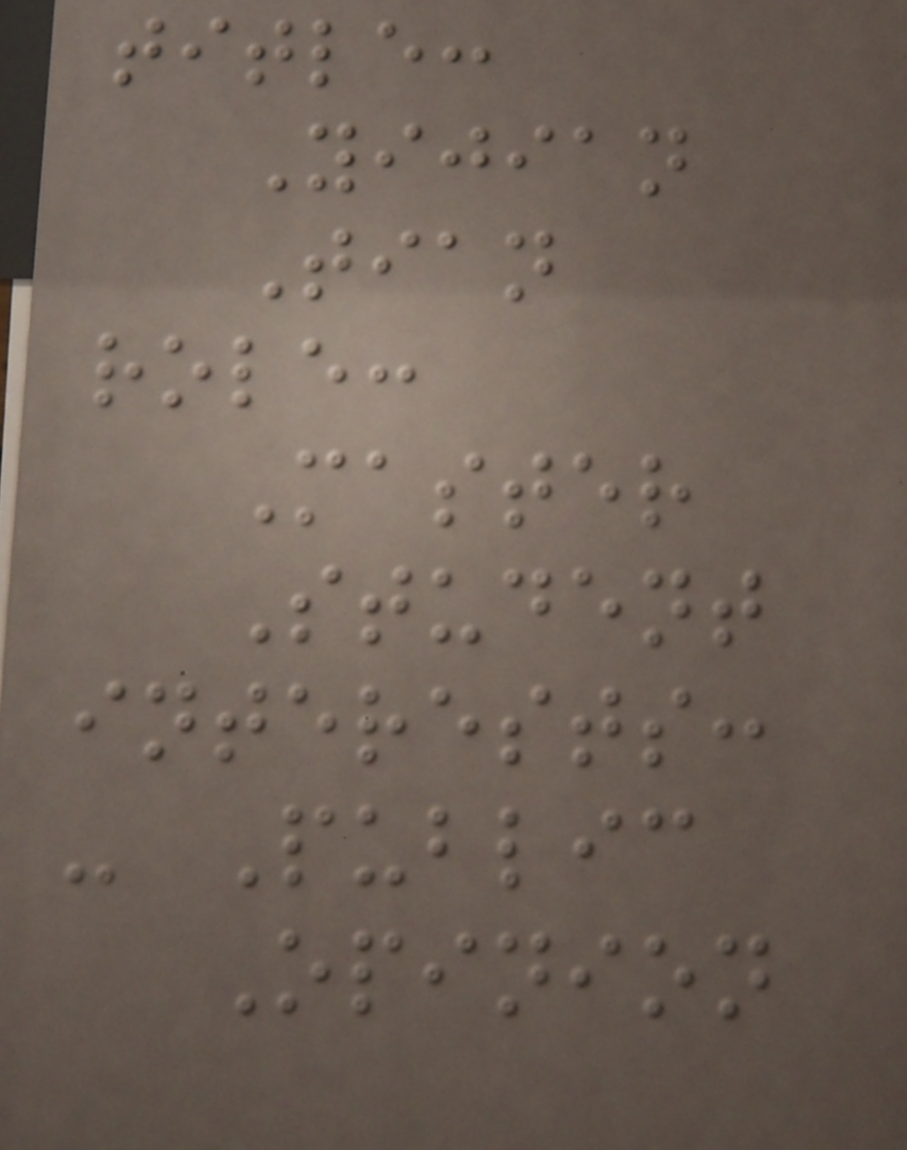title:
Yijian
Tian
role:
Master
Student
interests:
- Public
Opinion
